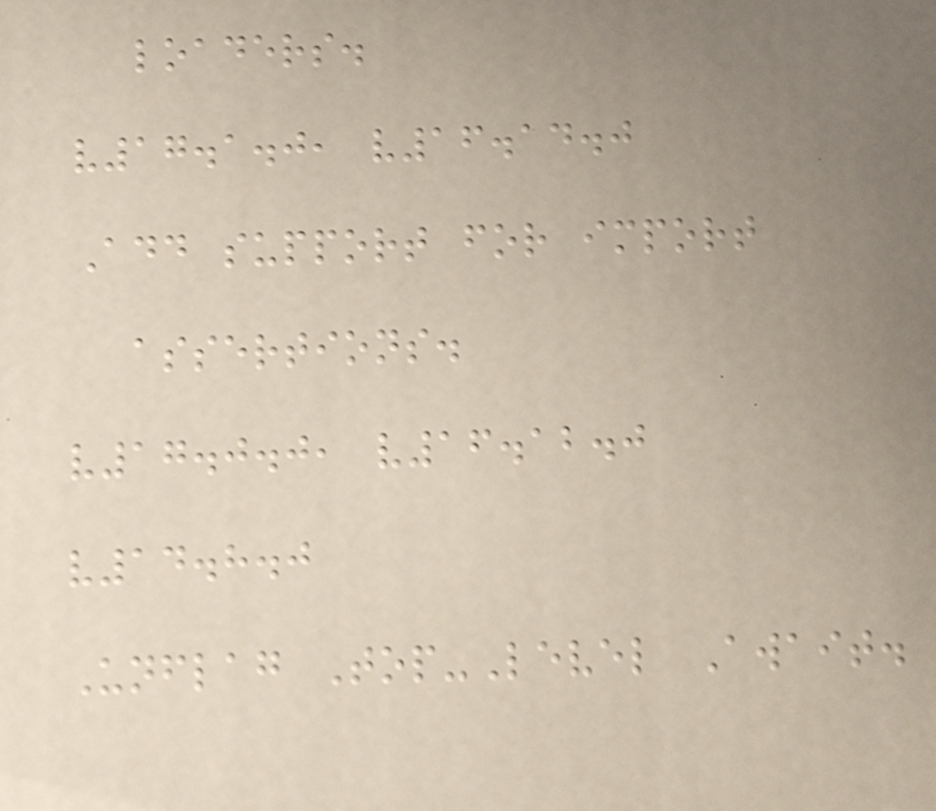loaders.
v17.1.0, v16.14.0
Add support for import
assertions.
v17.0.0, v16.12.0
v14.8.0
Unflag Top-Level Await.
